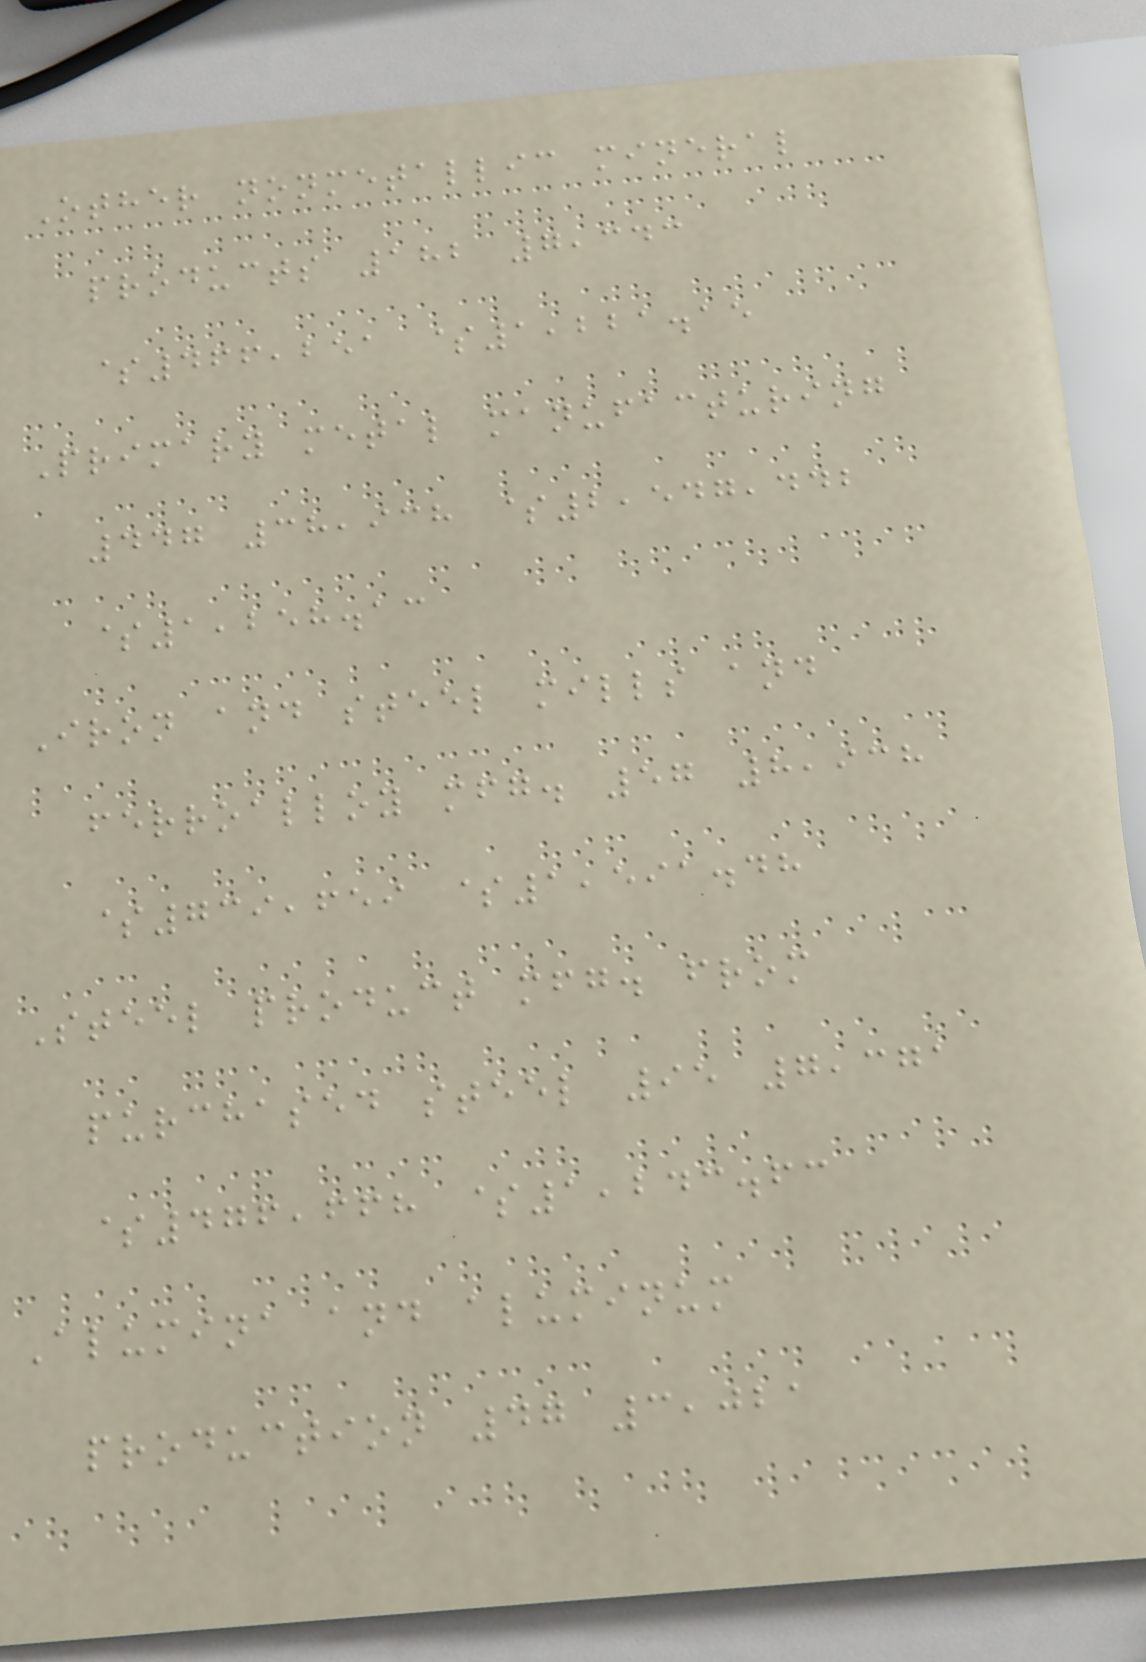Other nonmetallic mineral
products 182 7,343
$466,251 $1,221.15
Primary metal manufacturing
447 38,938 $2,547,442
$1,258.13
Iron and steel mills and
ferroalloy mfg. 57 8,938
$739,659 $1,591.48
Steel product mfg. from
purchased steel 95 7,371
$476,668 $1,243.63
Alumina and aluminum
production 47 3,021
